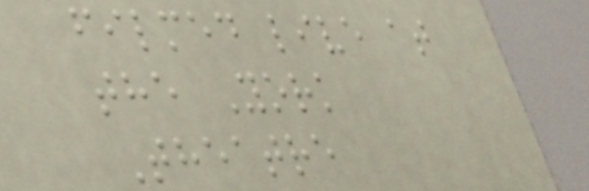filmed live at
the York
Theatre
